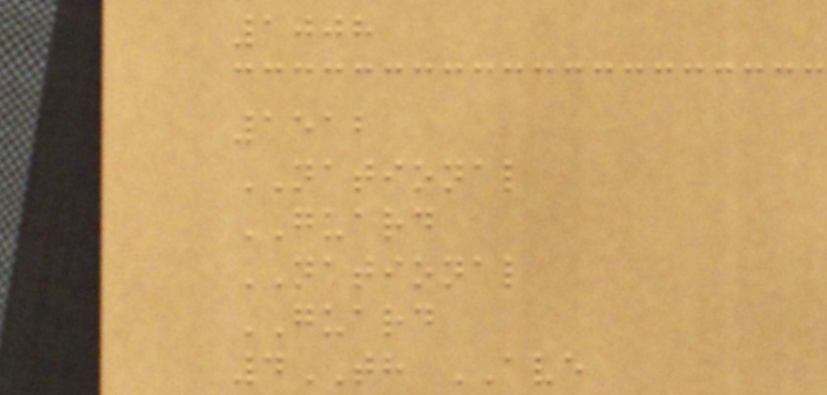1008
1512
NATIONAL
GUARD
NATIONAL
GUARD
4TH AVE
